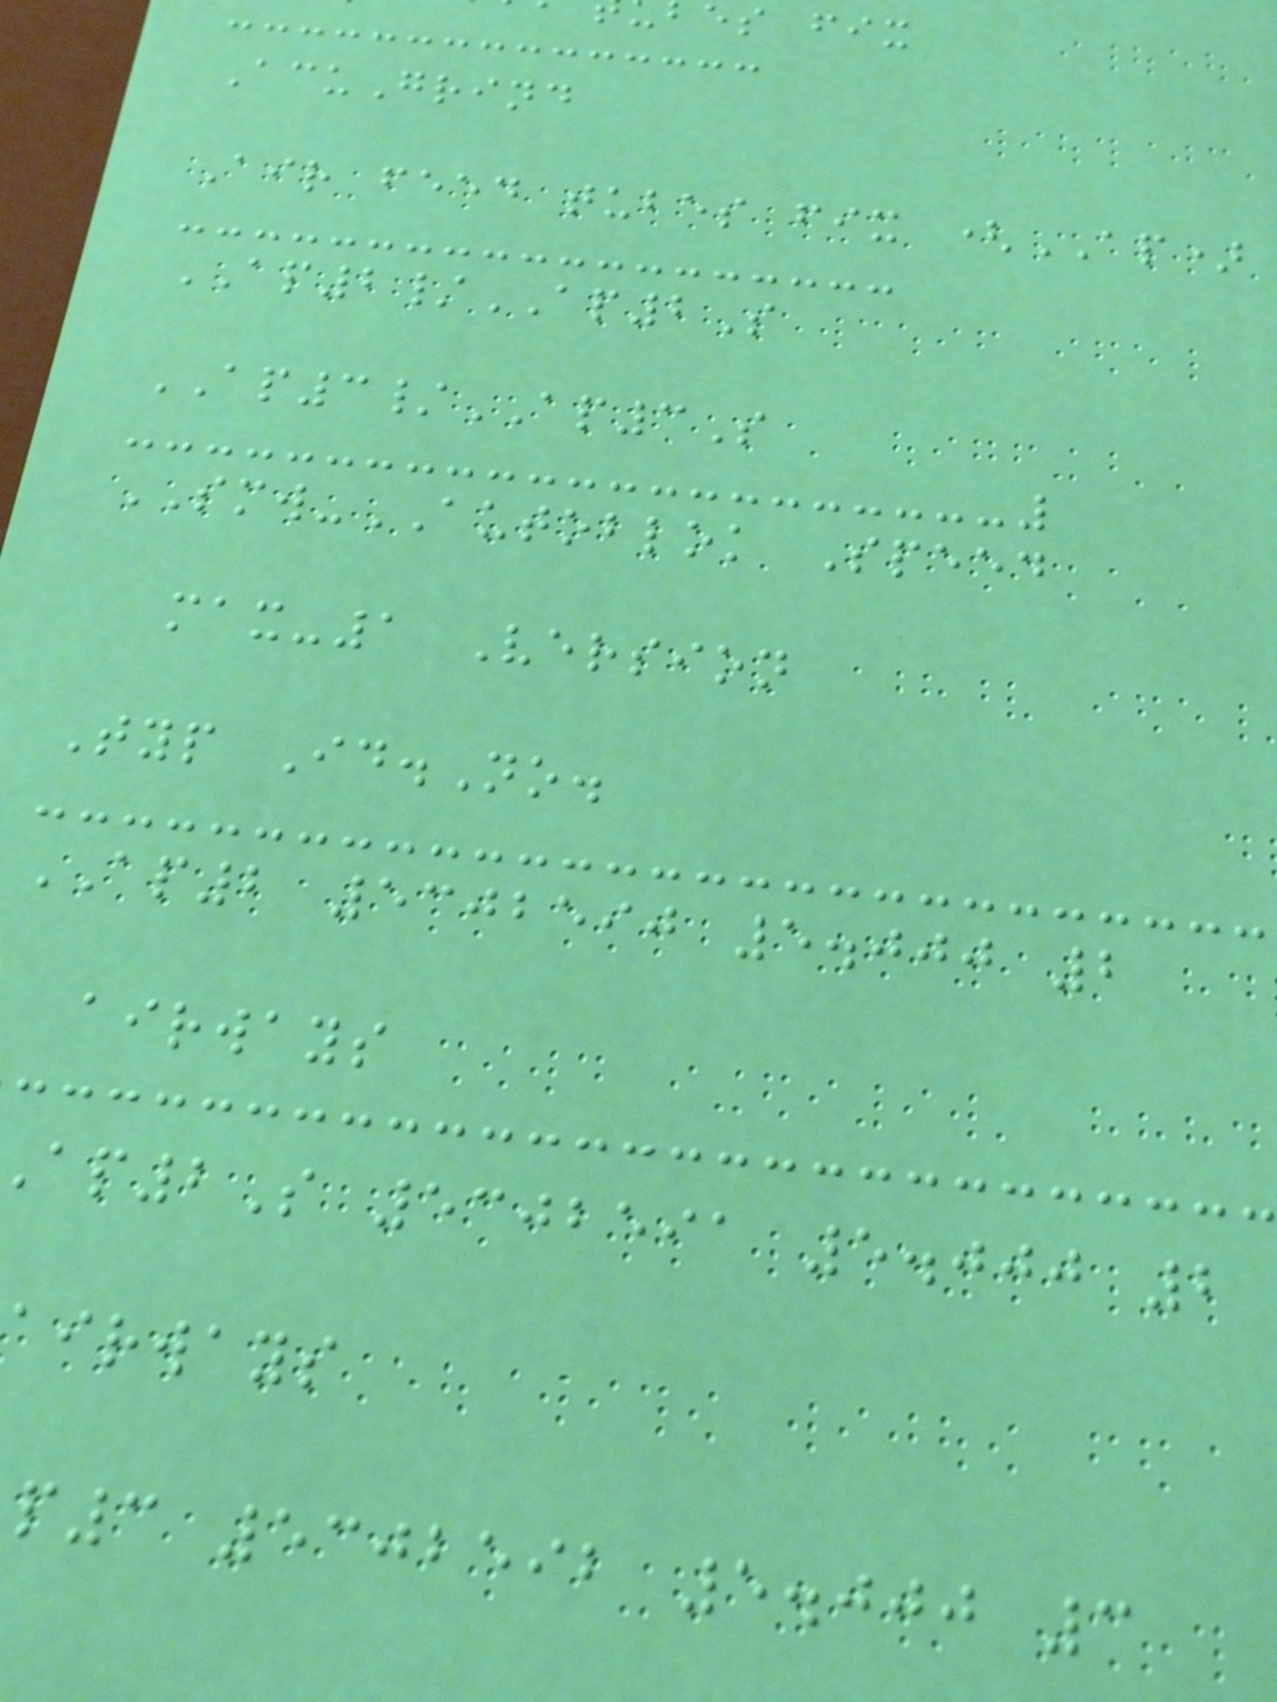es fix
AcuGrind
Air feed tubes fix (AP)
AP2/AP2S
AP3/AP3S
SMW-AUTOBLOK Speed
max-1 Version
Typ Id.No.
AP2 5302590 5.000 2
airways
2S 5302591 5.000 2
airways
p3 5302592 5.000 3
